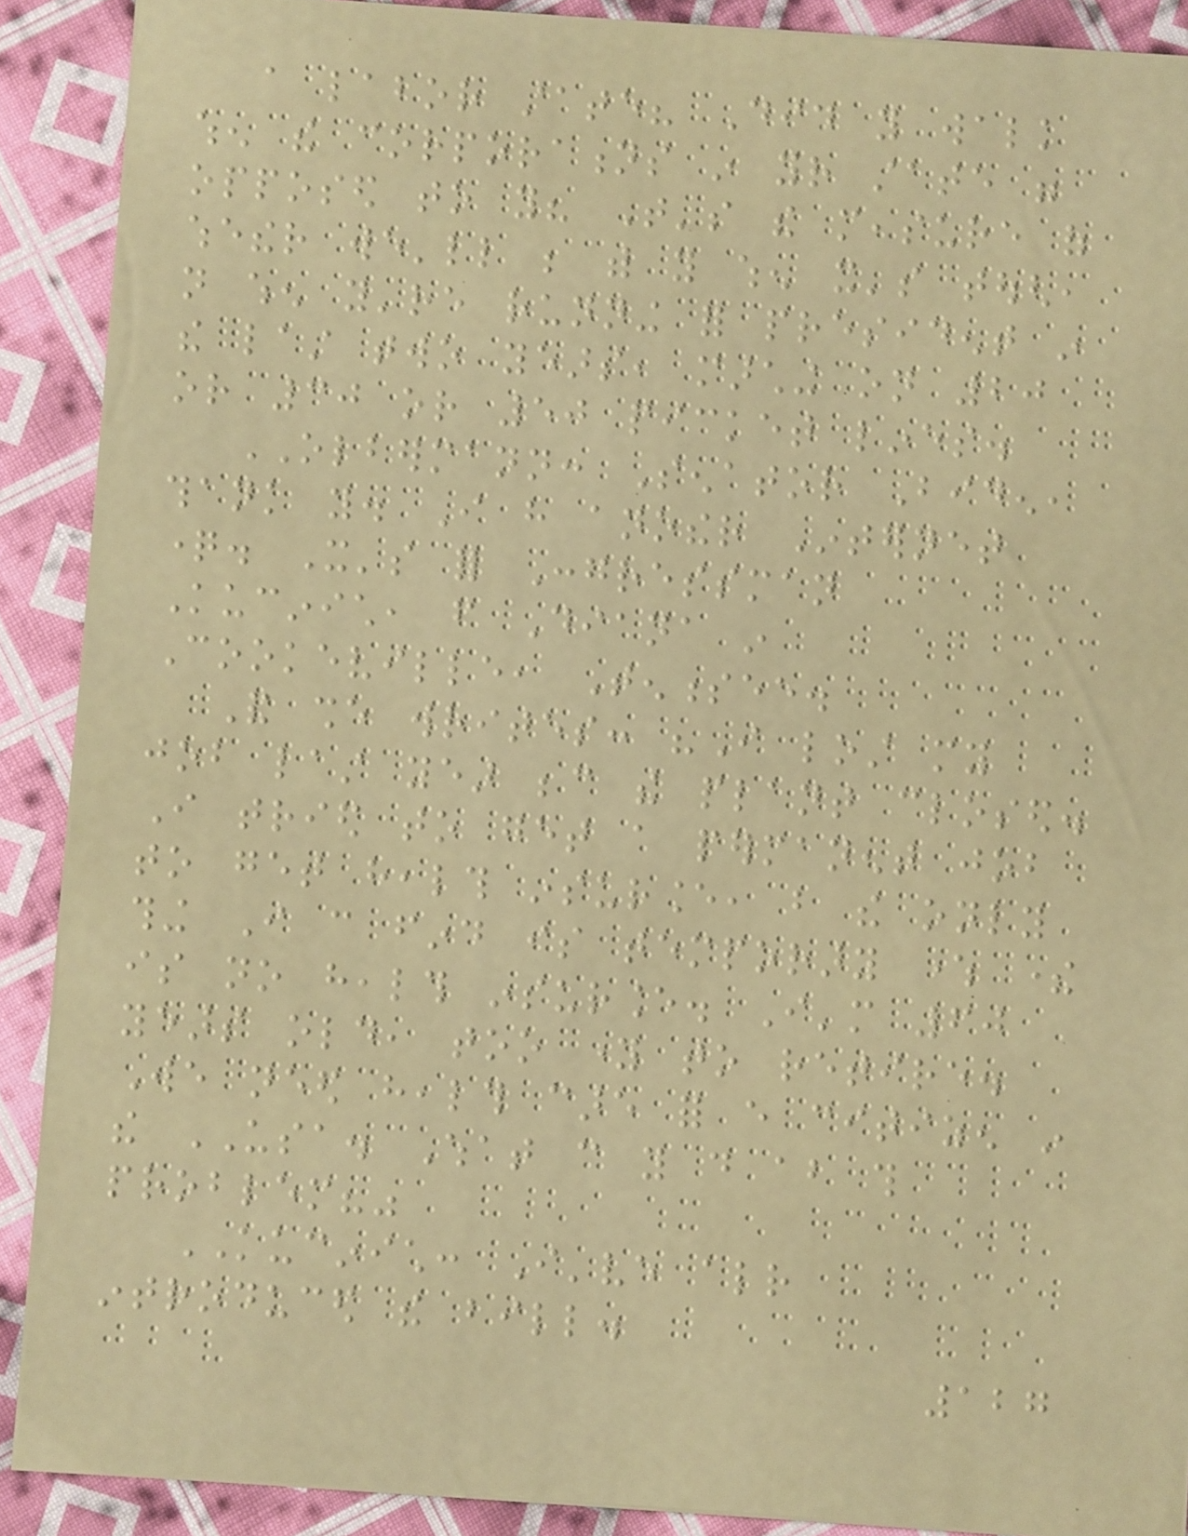a labor state? Did you walk
when the corporations in your state were
opposed to you? That's the measure of
whether we'll be with you when it's tough,
not when you're running for president in
the last two years, marching on 20
or 30 or 50 picket lines.
OLBERMANN: Senator Biden,
thank you. I have another Internet
question. It's for Congressman
Kucinich, from Diana in
Cookeville, Tennessee.
And she writes: "I lost my
job last year because the plant closed.
I tried to get a permanent job
to get health insurance, but the only
thing I can find is temporary where there
is no health insurance. I'm 60
years old, too young to retire.
We need health care for every citizen in
the USA. What can you do about this
problem?"
KUCINICH: I've already
introduced the bill.
127
